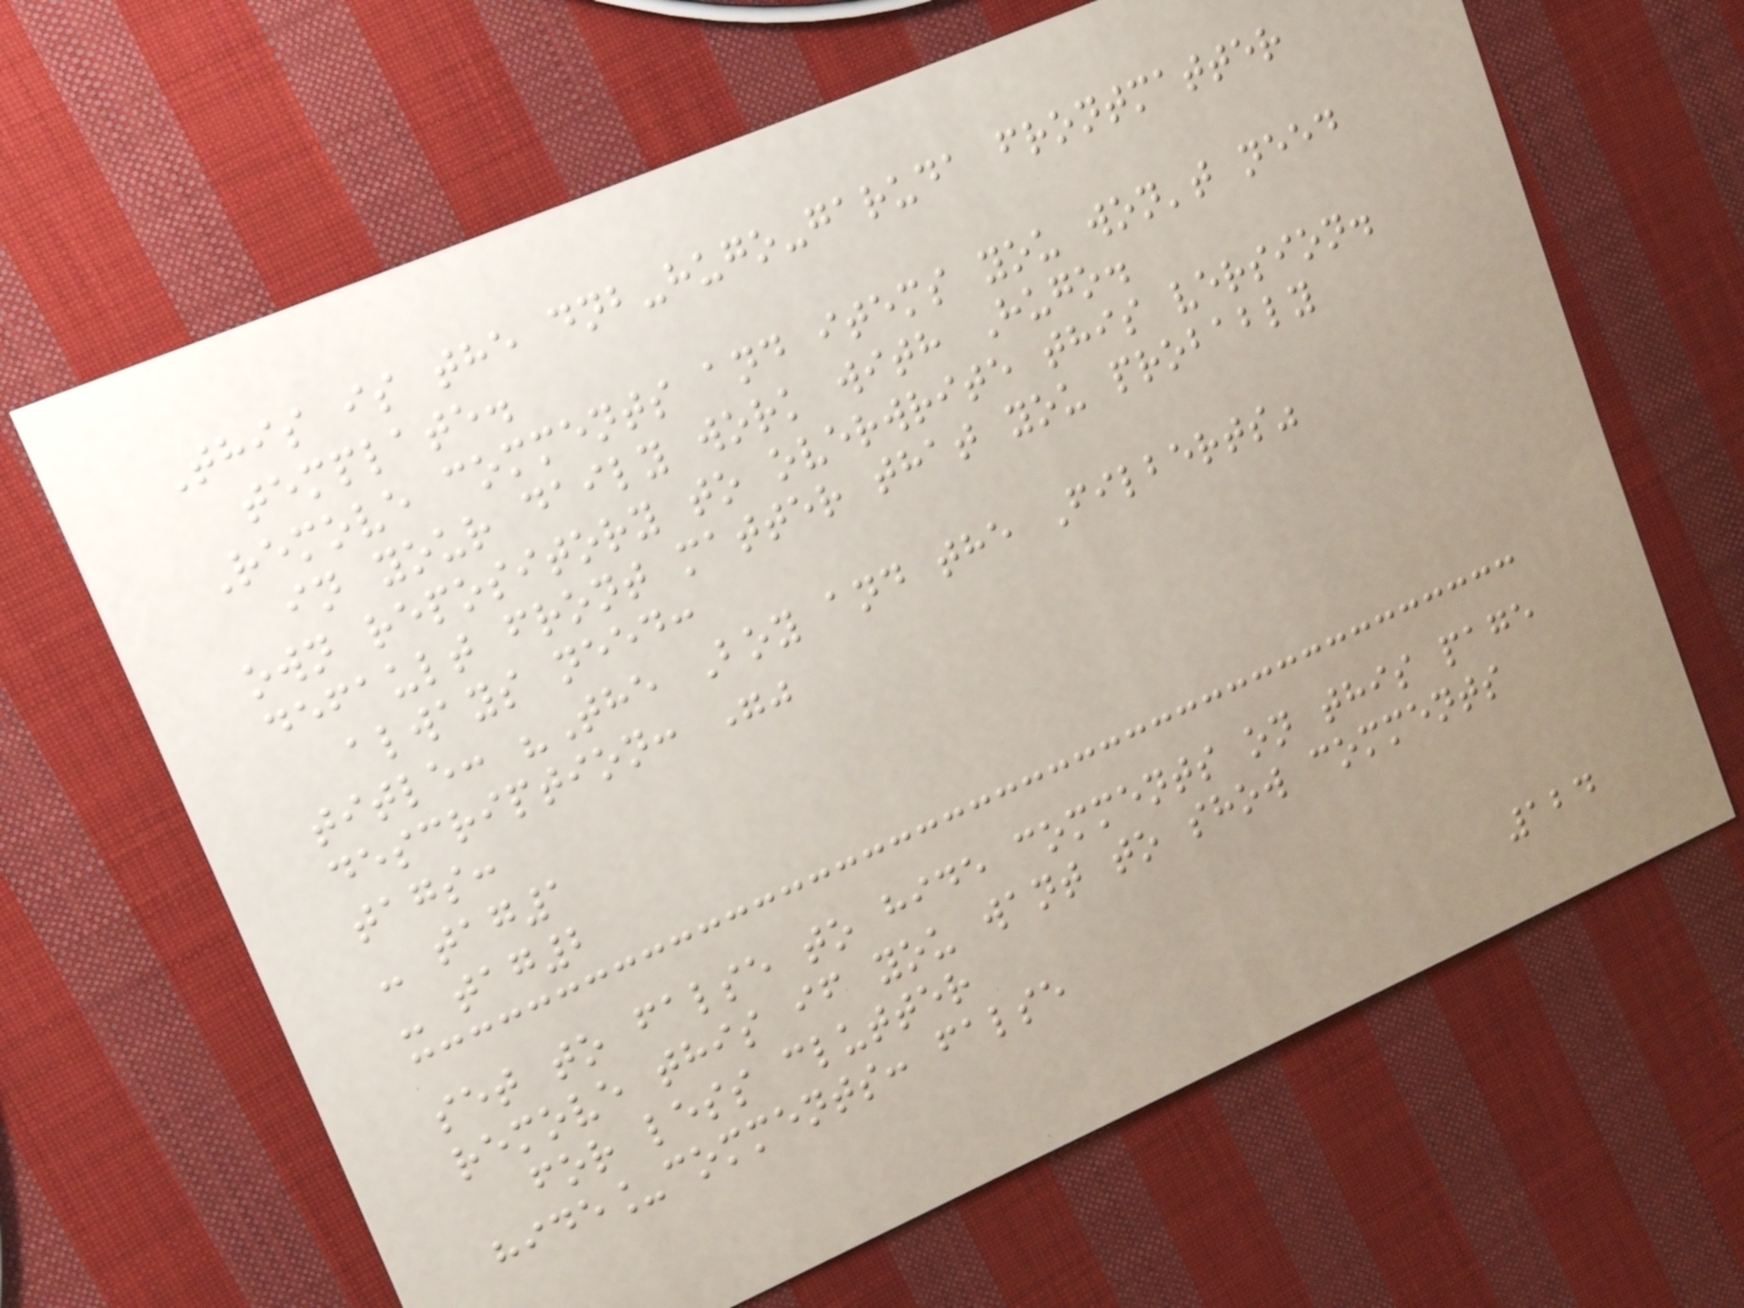This is the dnb-hugo-garuda frontmatter
template.
Remove comments and items you won't need
in your daily work with Hugo.
own repository to overwrite this version.
default front matter that you probably
always need:
title: "The Boy and the Filberts"
description: ""
tags:
- tag1
- tag2
set to false to hide comments on this page
remove this if you want to show comments
for less clutter
hide_comments: false
124
